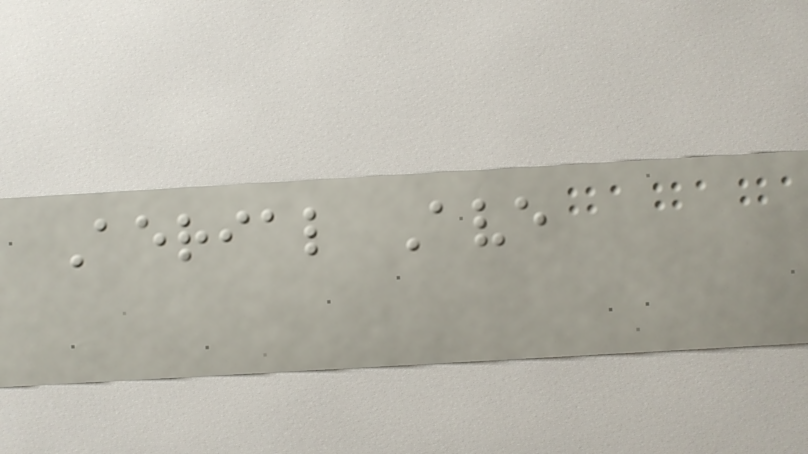Aerial Ave
